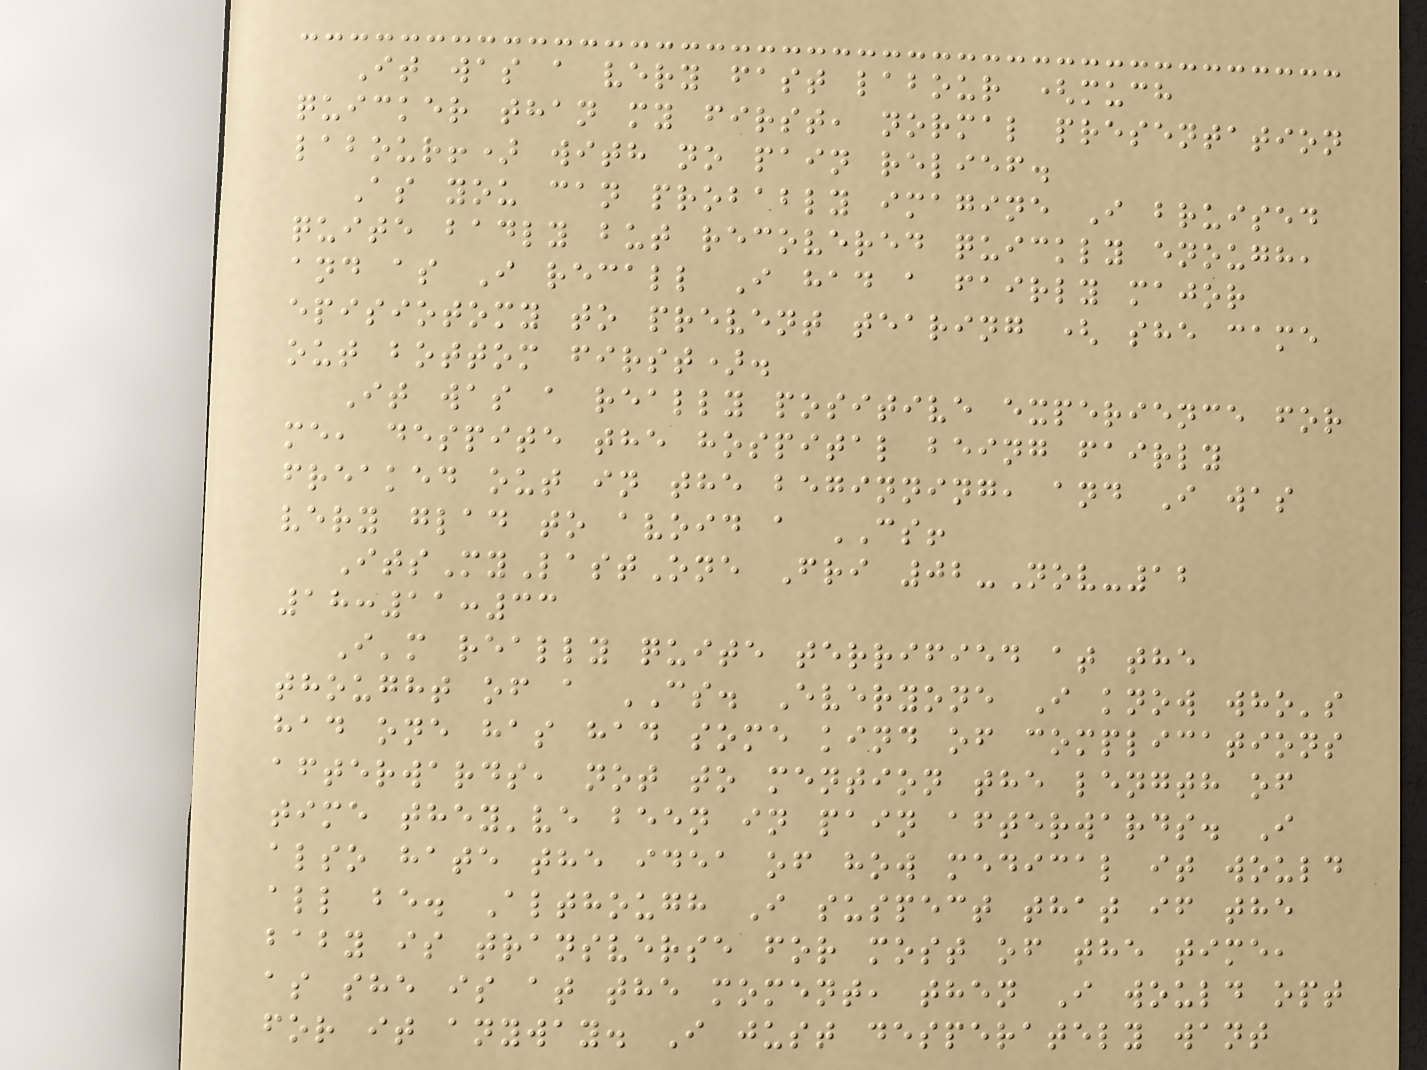It was a very fast labour (much
quicker than my first, normal presentation
labour!) with no pain relief.
As you can probably imagine I bruised
quite badly but recovered quickly enough,
and as I recall I had a fairly major
episiotomy to prevent tearing ( she came
out bottom first).
It was a really positive experience for
me, despite the hospital being fairly
freaked out in the beginning, and I was
very glad to avoid a CS!
ItsMyLastOne Fri 02-Nov-12
18:11:33
I'm really quite terrified at the
thought of a CS. Everyone I know who's
had one has had some kind of complications
afterwards, not to mention the length of
time they've been in pain afterwards. I
also hate the idea of how medical it would
all be. Although I suspect that if the
baby is transverse for most of the time,
as she is at the moment, then I would opt
for it anyway. I just desperately want
